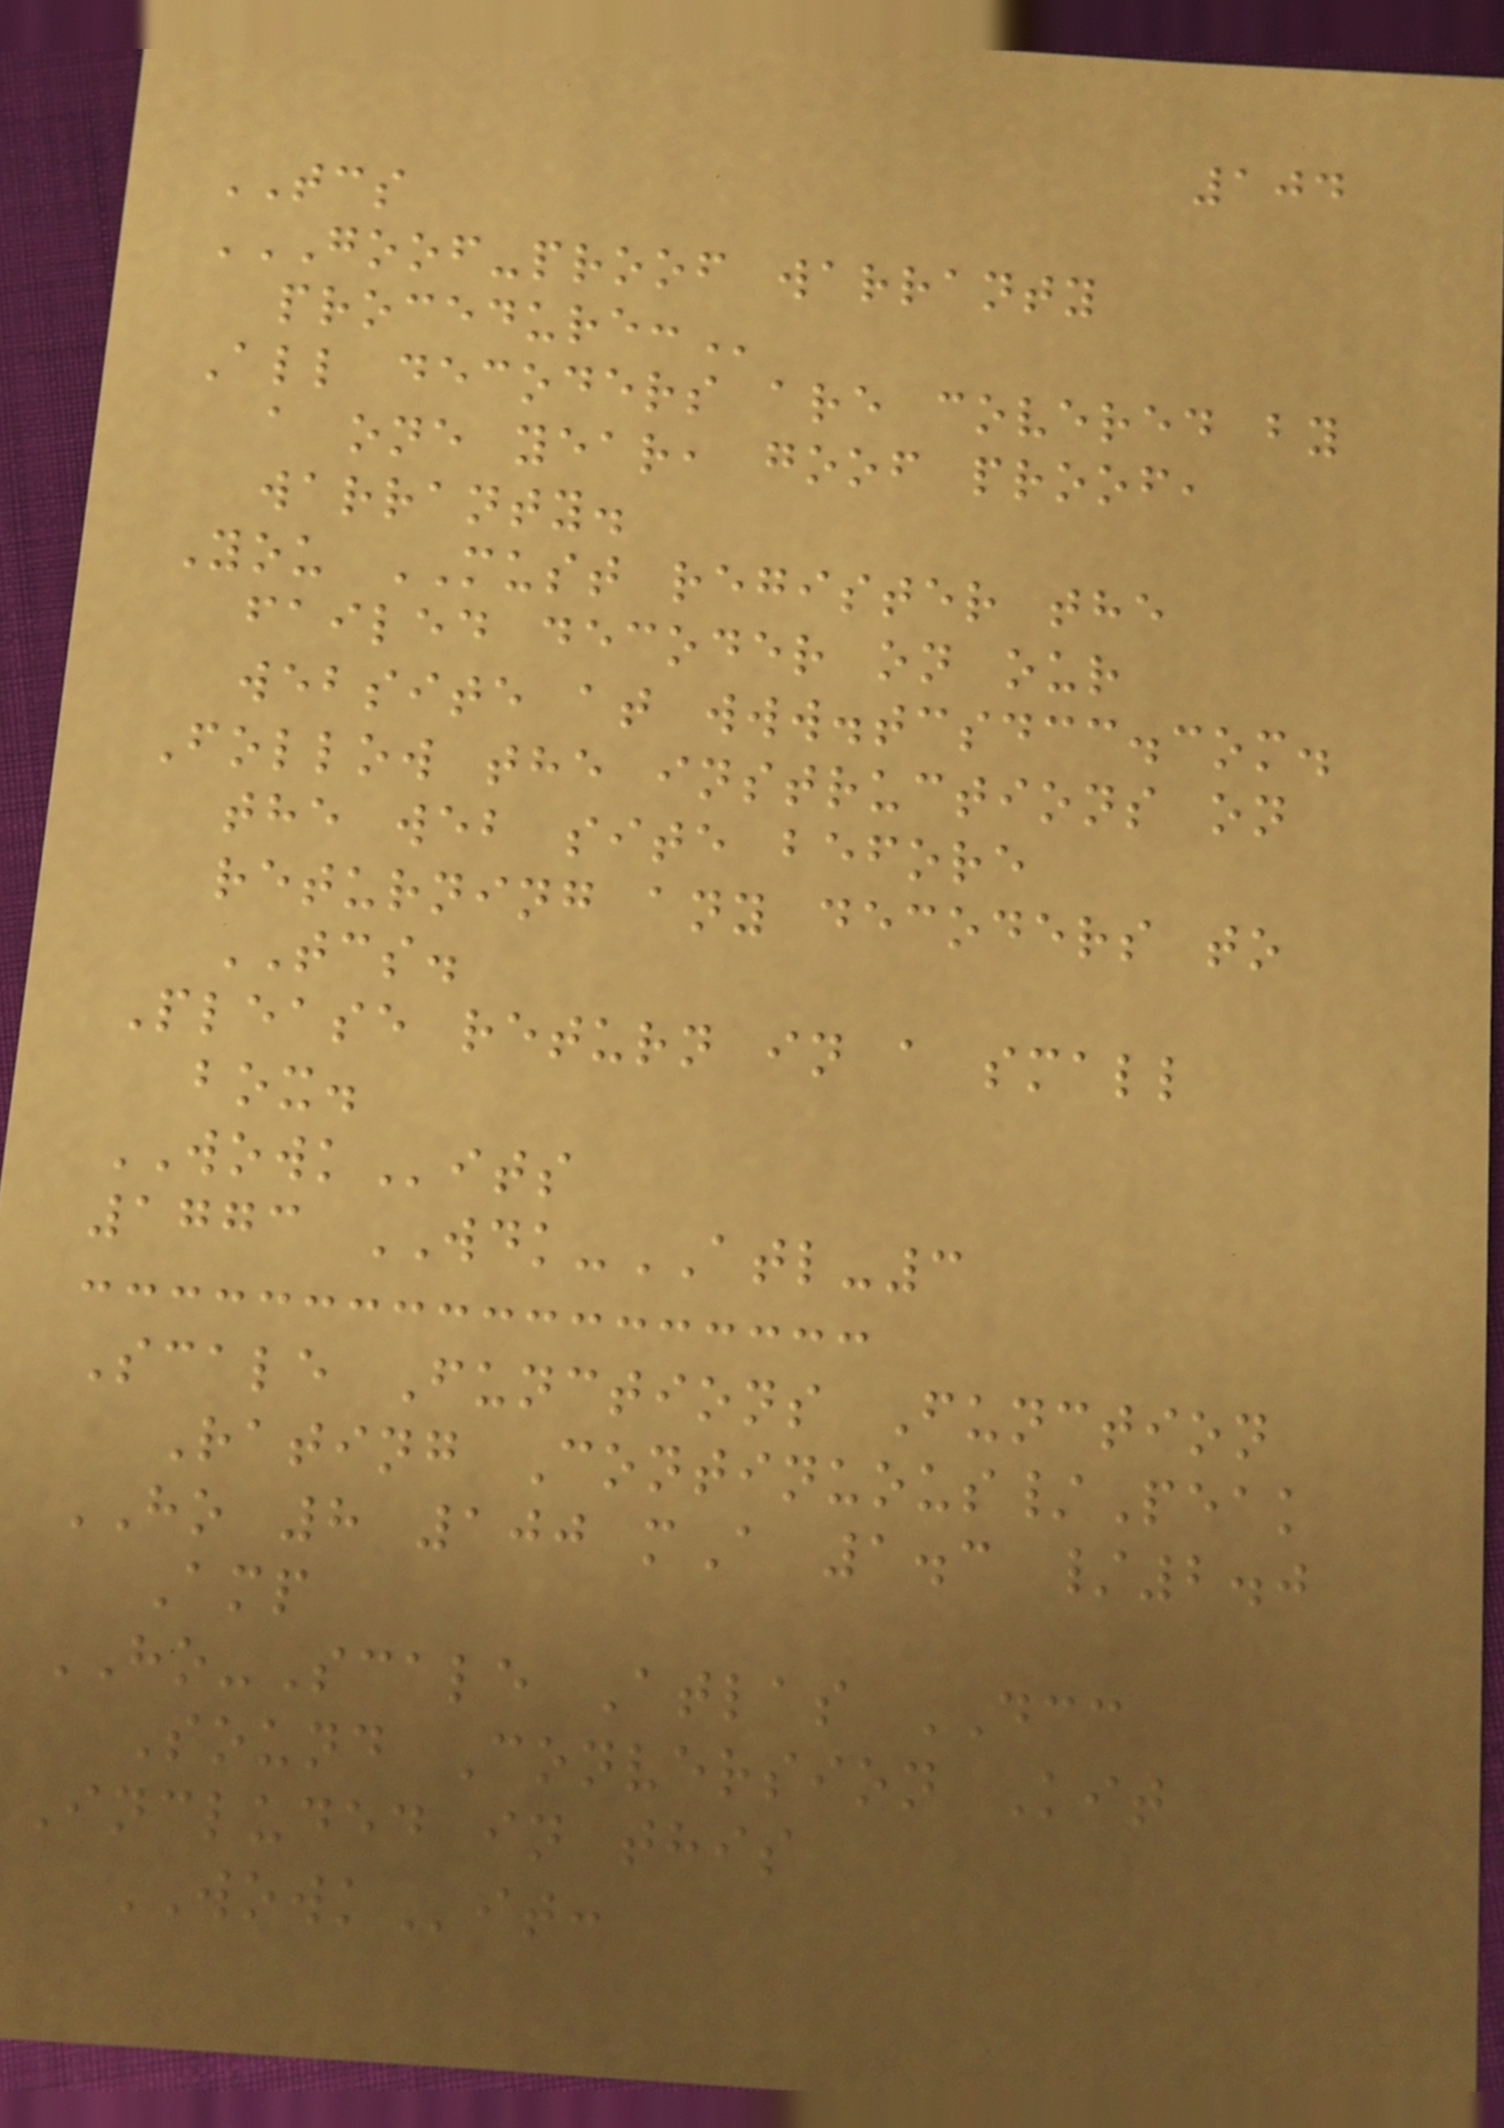104
TCS
GOOF-PROOF WARRANTY
PROCEDURE:
All decoders are covered by
a one year, goof proof,
warranty.
You MUST register the
failed decoder on our
website at www.tcsdcc.com.
Follow the instructions on
the web site before
returning any decoders to
TCS.
Please return in a small
box.
WOWKits
1773 WDK-ATL-3
Scale Functions Function
Rating Continuous/Peak
HO 8 100 mA 1.3 /2.0
Amp
HO-Scale Atlas DCC
Sound Conversion Kit
Included in this
WOWKit:
